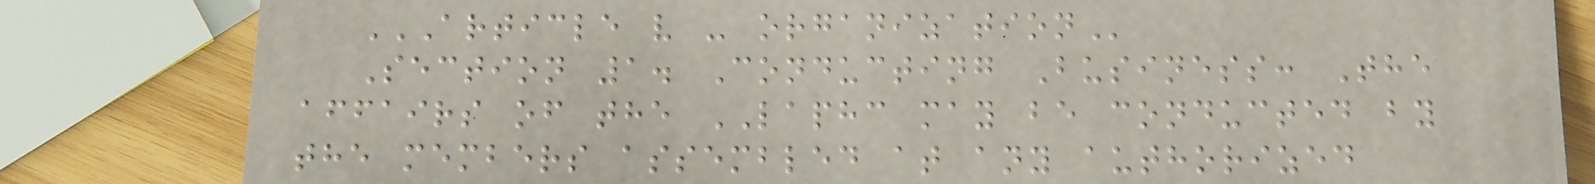ARTICLE V - ORGANIZATION
Section 1. Conducting Business: The
affairs of the LAPHC may be conducted by
the members assembled at any authorized
